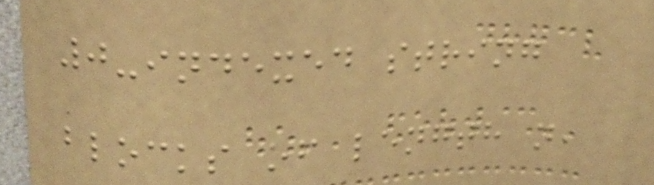0-indexed string
blocks of length n,
